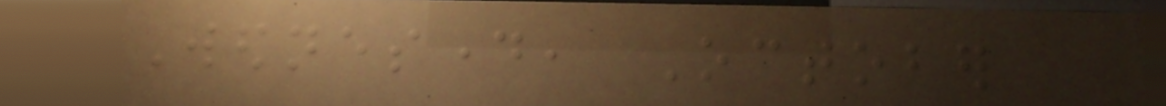Wednesday, October
